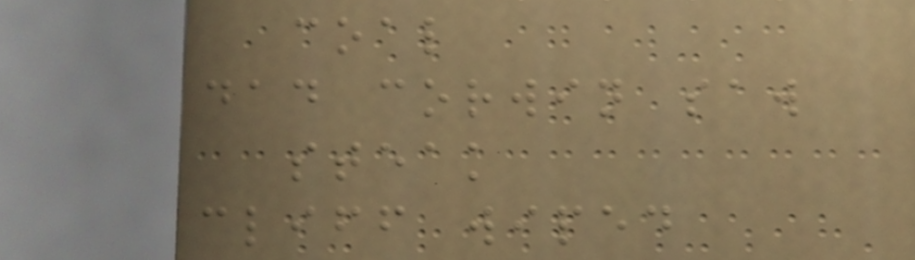coal
dad corwin saw
steak
cliff wiped
